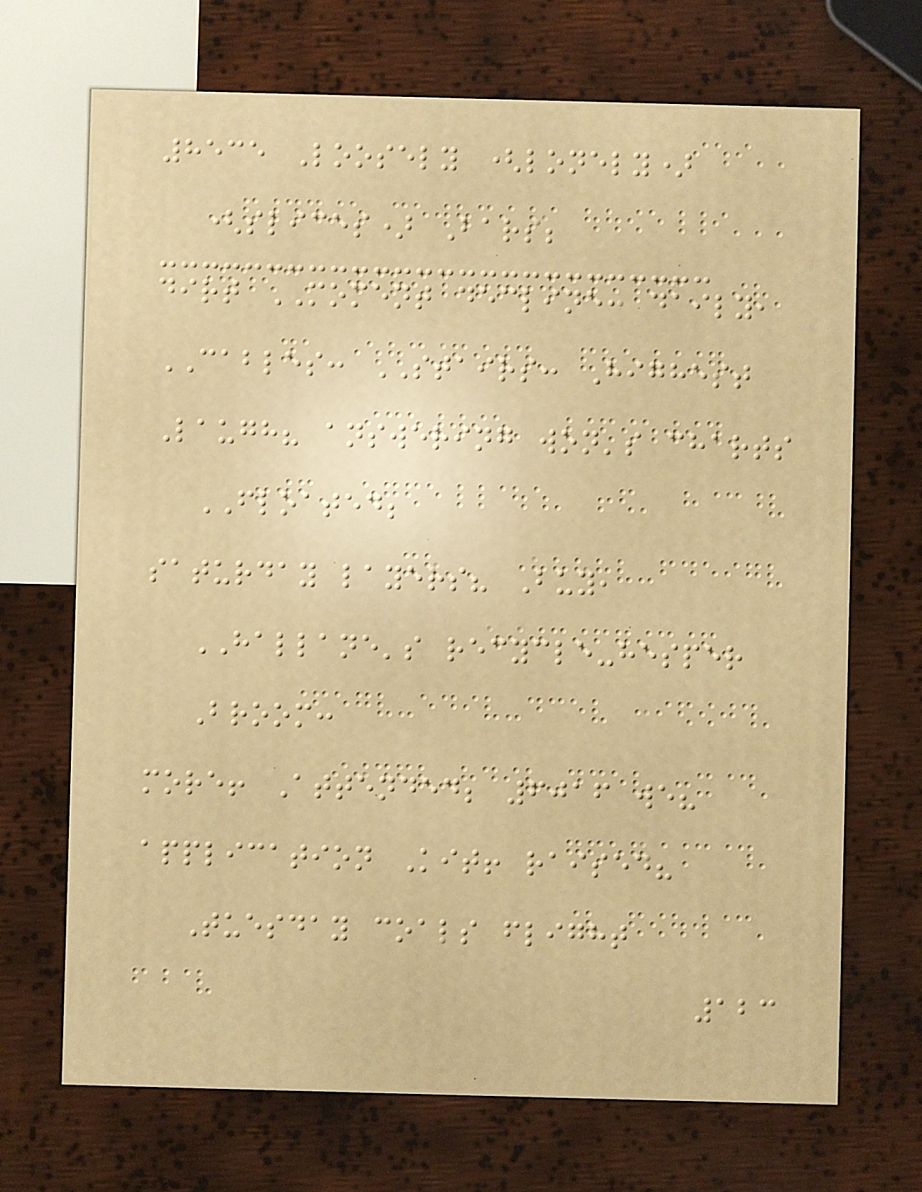8535 Loosely (lonely)
(slices) Bars;
dirt MOMENT decline: daily,
CABLES: STAIRS: Highest
Laugh? answering won's charts
FLOATED;
saturday layers? Buy,
HALLANE's recycle-hesper
Broom:
more! Attended; 6016 we?
application Kit! raised?
Tuesday coals flight
123
